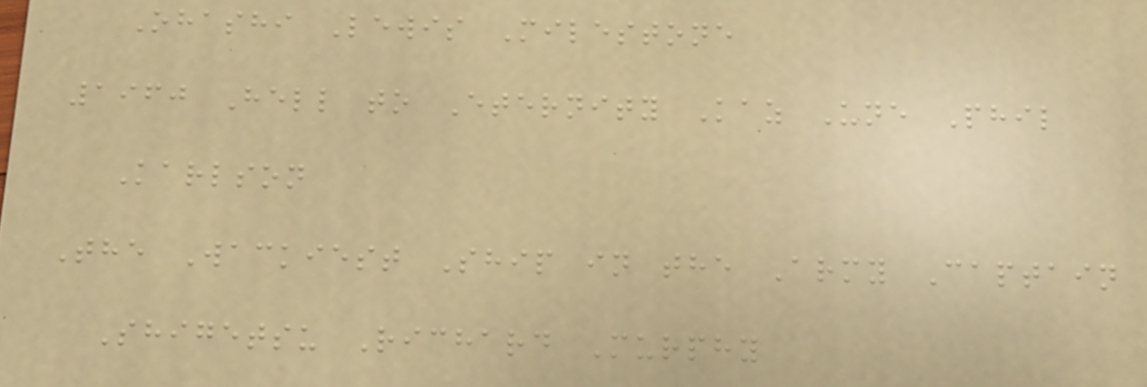Ohashi Lewis Milestone
1960 Hell to Eternity Kaz Une Phil
Karlson
The Wackiest Ship in the Army Captain
Shigetsu Richard Murphy
